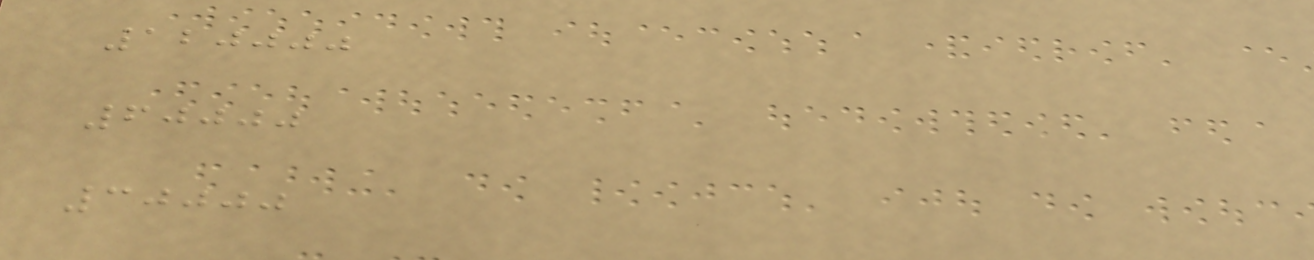120000
60000
30000
